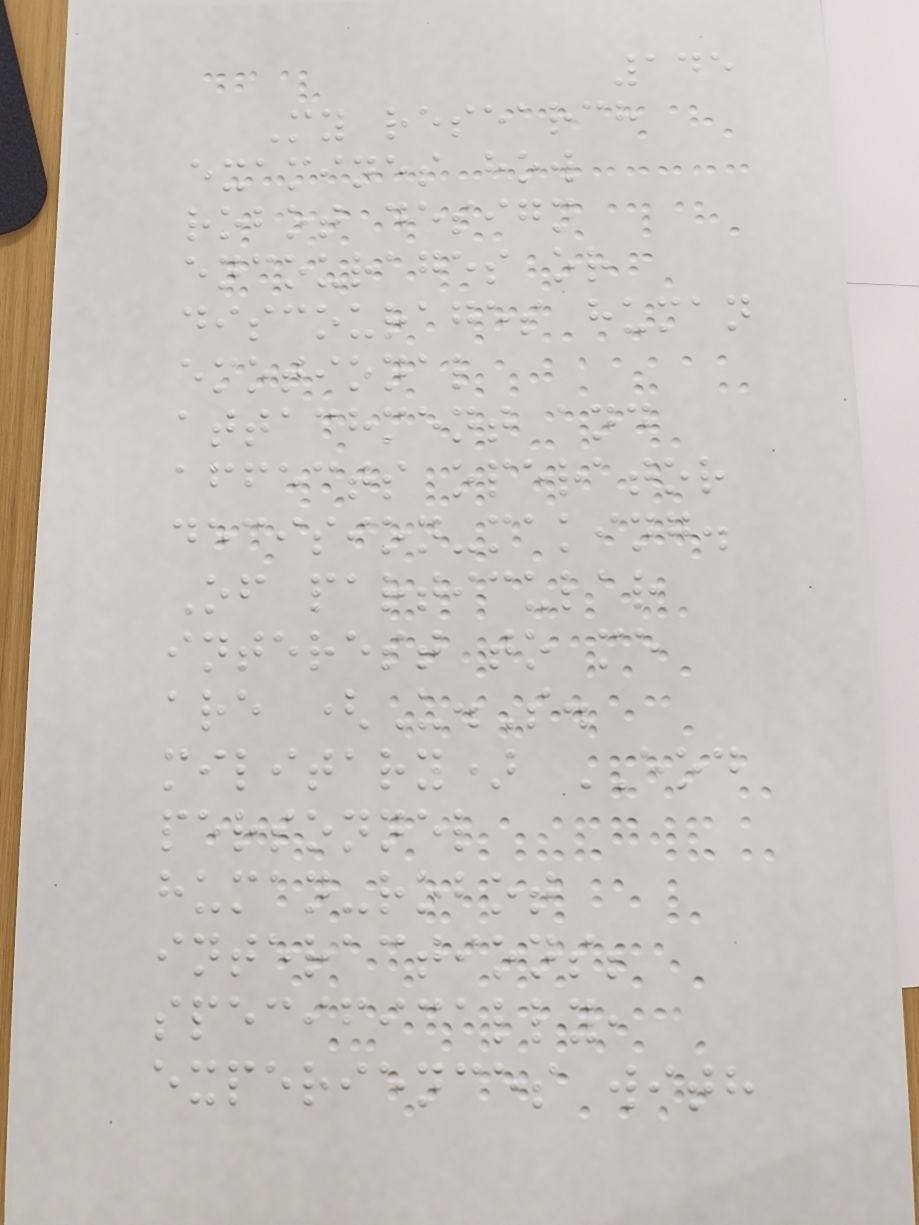145
My research
examines how
robot design
encourages or
discourages human
emotional
attachment and
affects operator
decision-making.
Of particular
interest to me
are (U.S.
military) EOD
personnel
human-robot
interactions;
specifically,
experiences with
